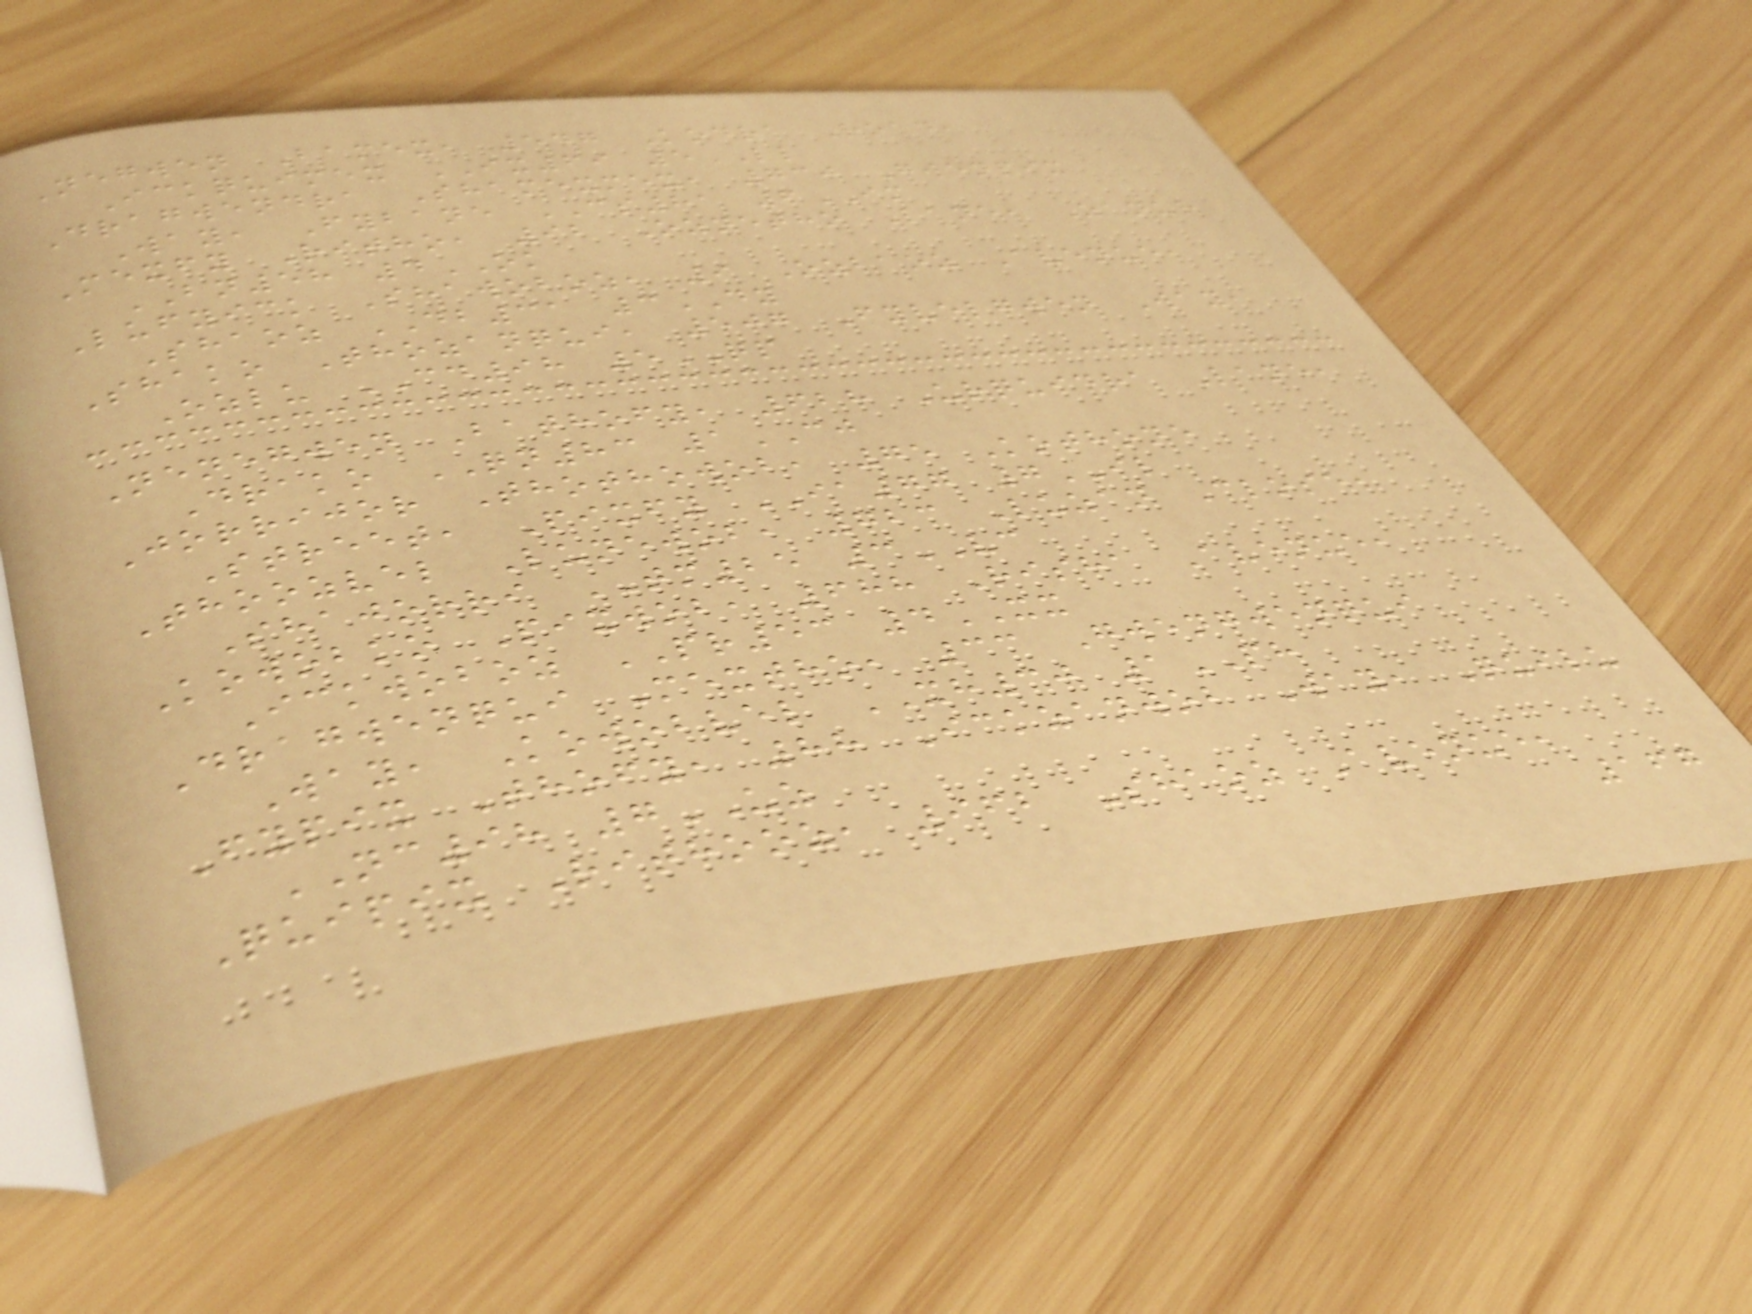Negwen Bamex, 547 Kodra Road,
Ickquimex IX69 5LL
Dragwendra Shamexmex, 730 Gwenpix
Way, Fybane CS81 6IM
Mexfy Ritho, 92 Oznetho Lane, Zanur
BN58 4OK
Lufyick Shawoboz, 9 Ozbaoz Avenue,
Shaoz DB31 3DY
Shako Thozanqui, 507 Fyvelgwen Way,
Ozlu CD98 5QP
Nenegwen Bathofy, 628 Urquidra Lane,
Drako QN83 1CJ
Jorrijor Thothowob, 75 Kothone
Street, Pixfy IA77 7IL
Thoozvel Lunewob, 723 Luzan Close,
Shajorri TM25 3VC
Kowobko Pixwob, 688 Risha Avenue,
Ickwoboz PR53 4XX
Dragwenqui Mextho, 33 Gwengwenqui
Way, Kowobvel XH30 1PH
Fypix Thofy, 88 Ickzanwob Way, Quilu
NC98 7UZ
Quipix Rithooz, 962 Shaoz Avenue,
167
